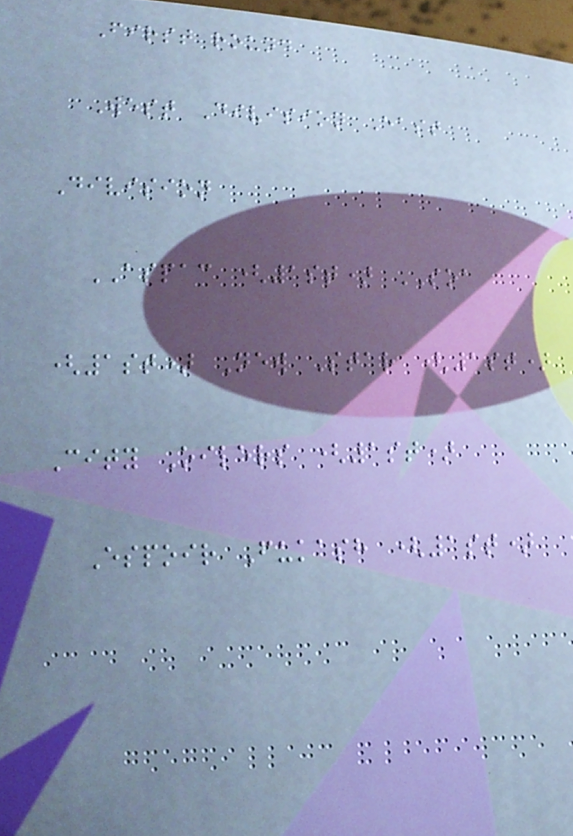First round
West Division East
Division
ASPAC (1st) SOA
(1st) New Star (1st)
City Oilers (1st)
Espoir Fukash (1st)
